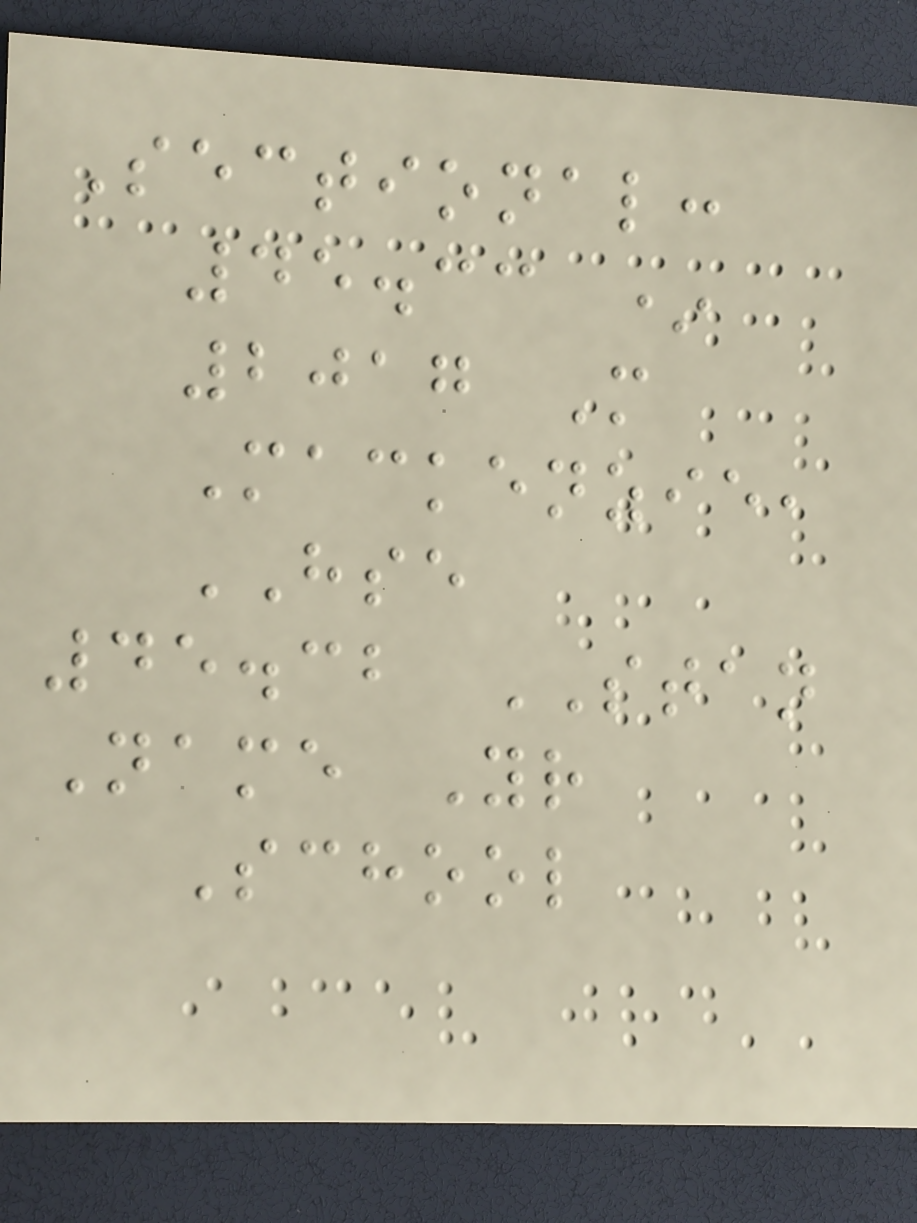Sectional:
45.33 *
2017 M
Mackenzie,
HSE
45.32 STAN
Name Yr
School
